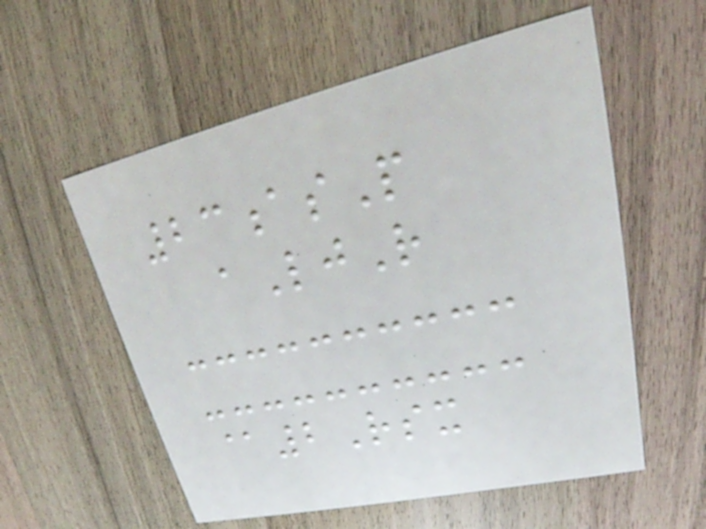23asP
aLjR
@2Rsx
